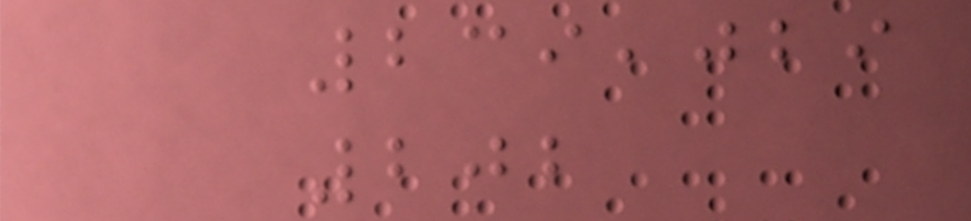239,029
202
